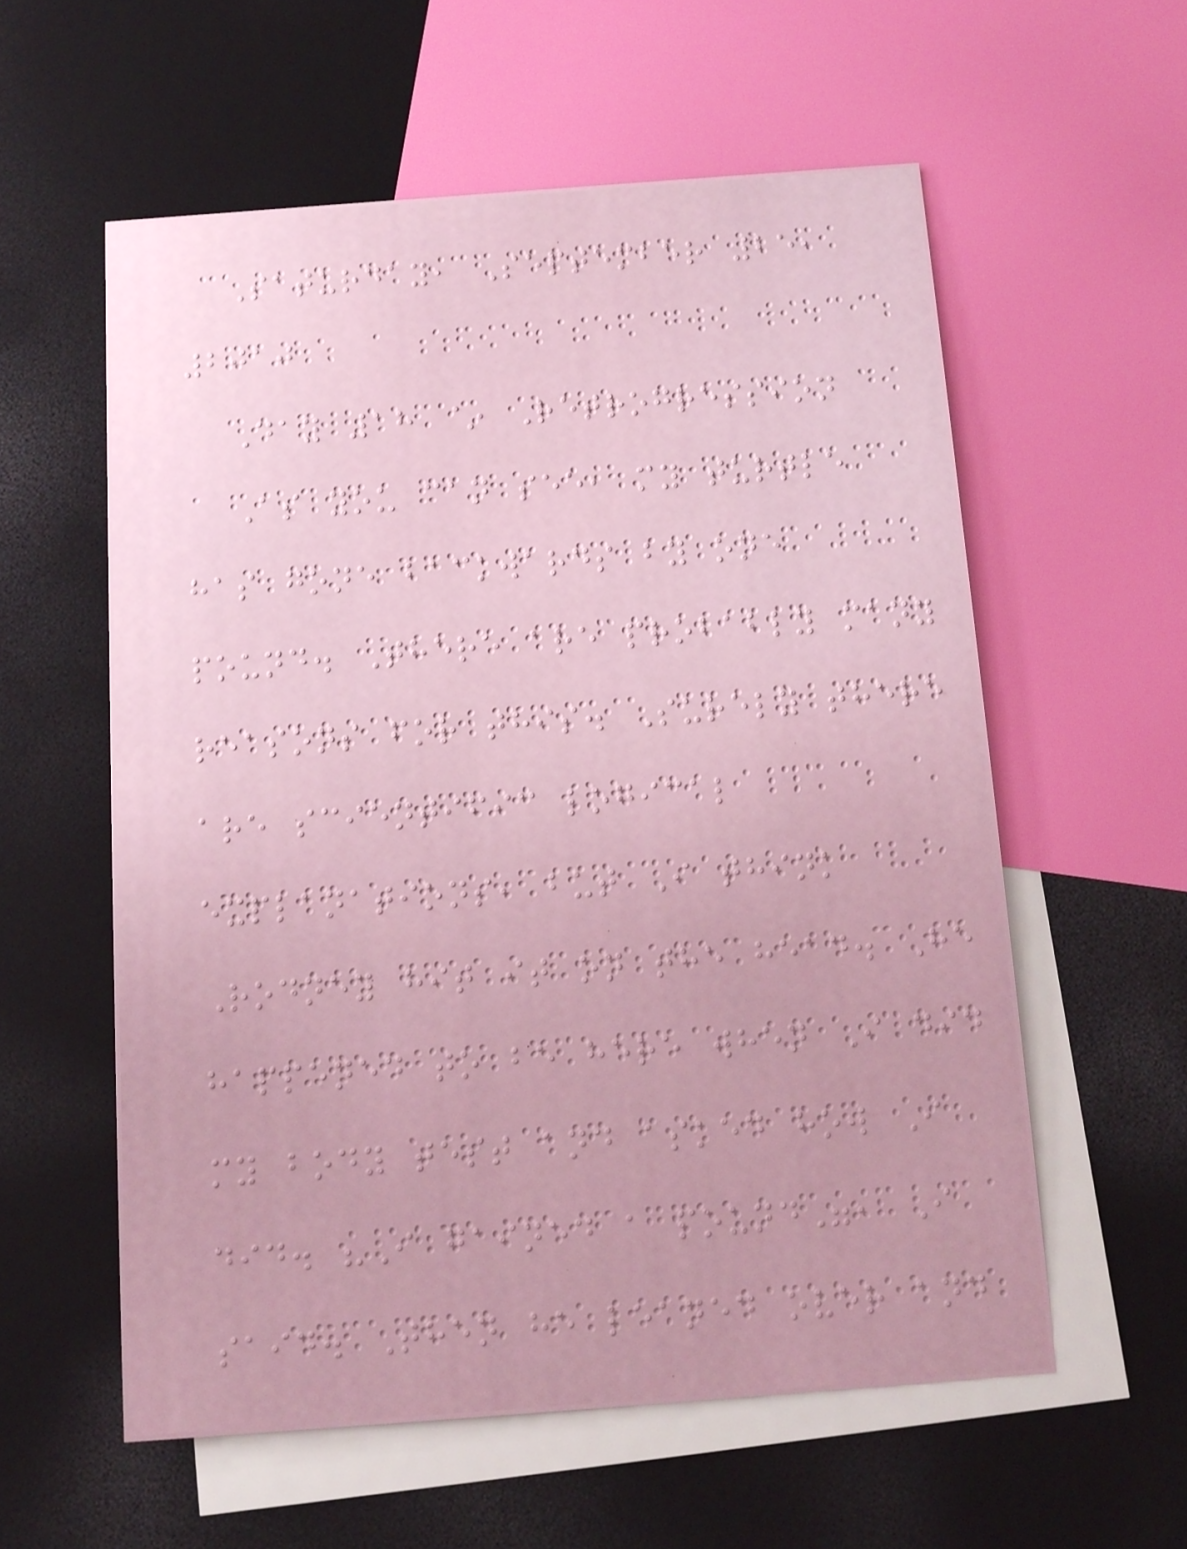Saturday, September 25,
2010
Day 18 ~ Retrogression
As you can see, my turtle
has gone backwards by one
pound. There are probably many
reasons for this. Surely there
are scientific logical
explanations, but I think
Rodney hit it on the head. He
happened to be here when I did
my body test and asked how I
did. "I gained a pound", I
said. Then he leaned over and
